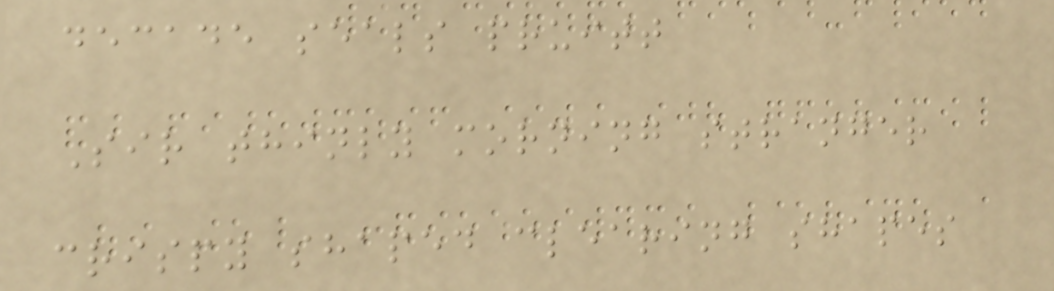decade seals pruitt
Sir thinly morning stranger
crispy shaped clearing shapes
